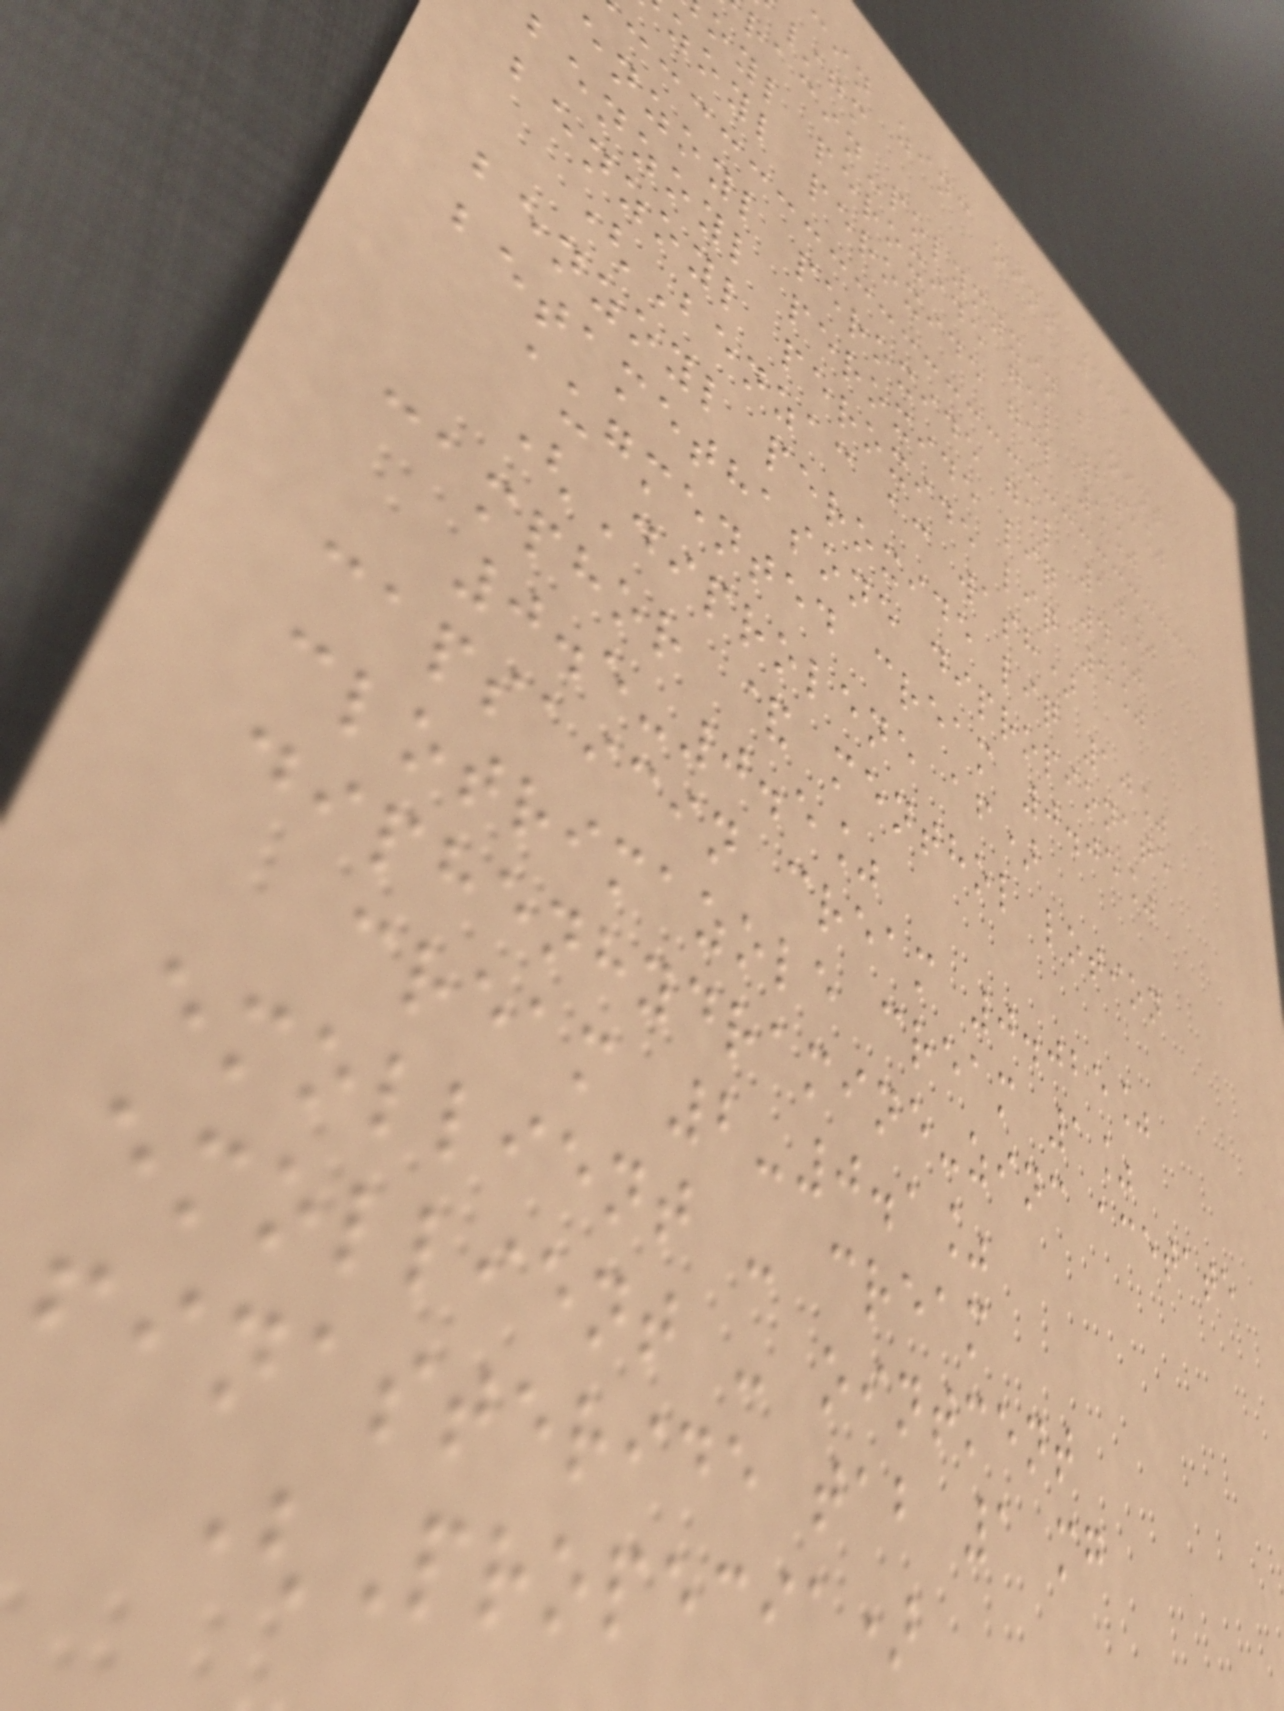cin zinc oint 500
/gm
racin-polymyxin b oint
oyl peroxide gel 2.5%
zoyl peroxide gel 5%
enzoyl peroxide gel 10%
benzoyl peroxide liq 4%
benzoyl peroxide liq 5%
(Benzac ac wash)
benzoyl peroxide liq 10%
betamethasone dipropionate
augmented cream 0.05%
(Diprolene af)
camphor & menthol lotion
0.5-0.5%
capsaicin cream 0.025%
clotrimazole cream 1%
diphenhydramine-zinc acetate
cream 2-0.1%
emollient - cream
emollient - ointment
finasteride tab 1 mg
(Propecia)
